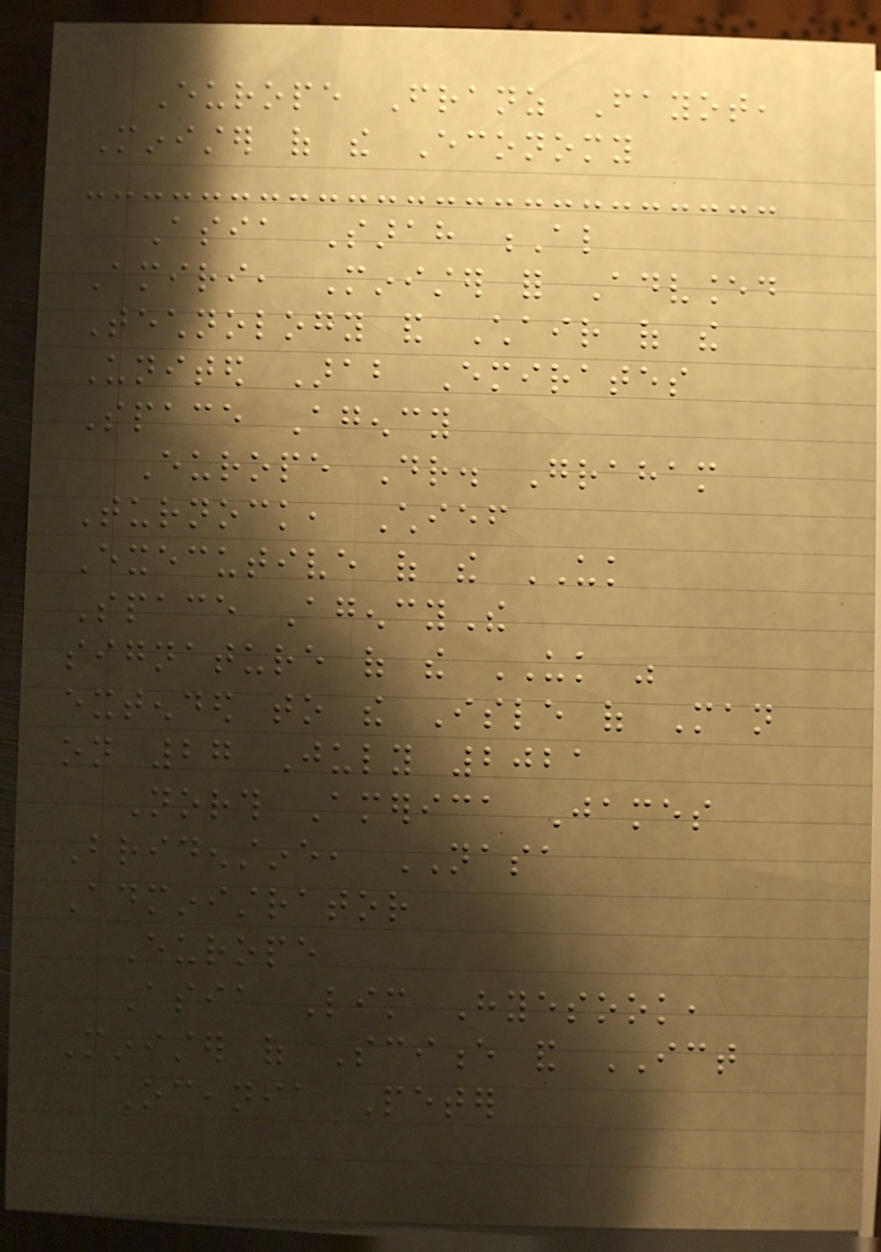Europe Franz Fayot,
Minister of the Economy
Asia Sarah Al
Amiri, Minister for Advanced
Technology and Chair of the
United Arab Emirates
Space Agency
Europe Dr. Graham
Turnock, Chief
Executive of the UK
Space AgencyThe
signature of the UK was
extended to the Isle of Man
on 27 July 2021
North America James
Bridenstine, NASA
Administrator
Europe
Asia Lim Hyesook,
Minister of Science and ICT
Oceania Peter
